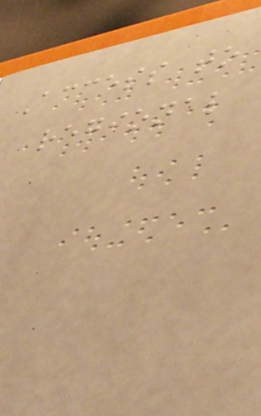Access to
regional
